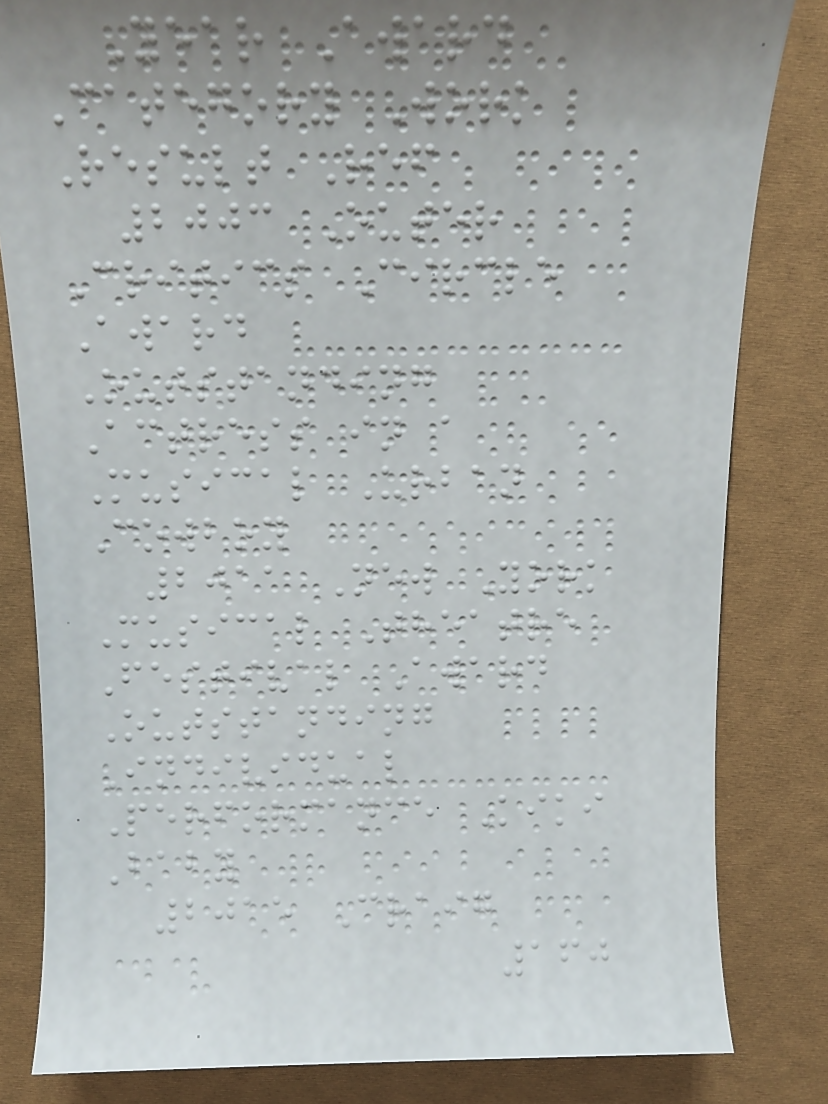Year Award
Category Work
Result Ref
2003 Outer
Critics Circle
Award
Outstanding
Actress in a
Musical Urban
Cowboy
2011 New York
Musical Theatre
Festival Award
Outstanding
Individual
Performance Kiki
Baby
2015 Craig
160
